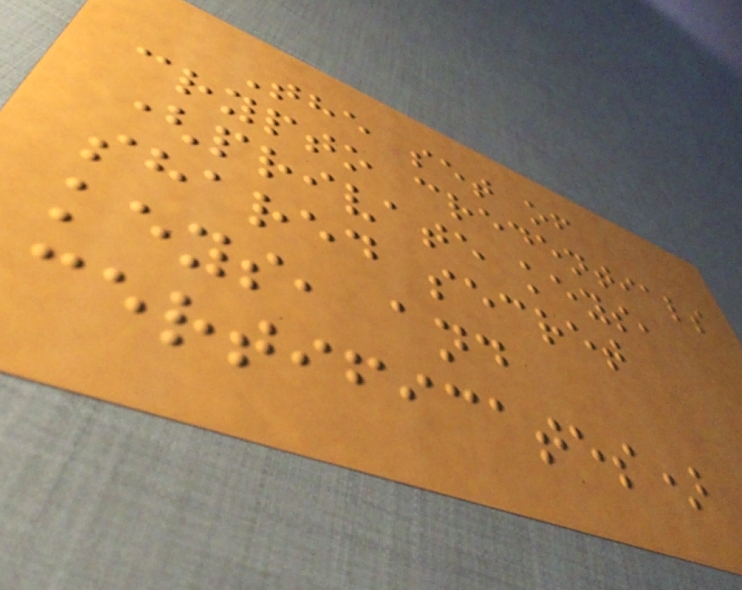The set of
crypto credentials
(private keys,
shared secret
keys, and
certificates)
